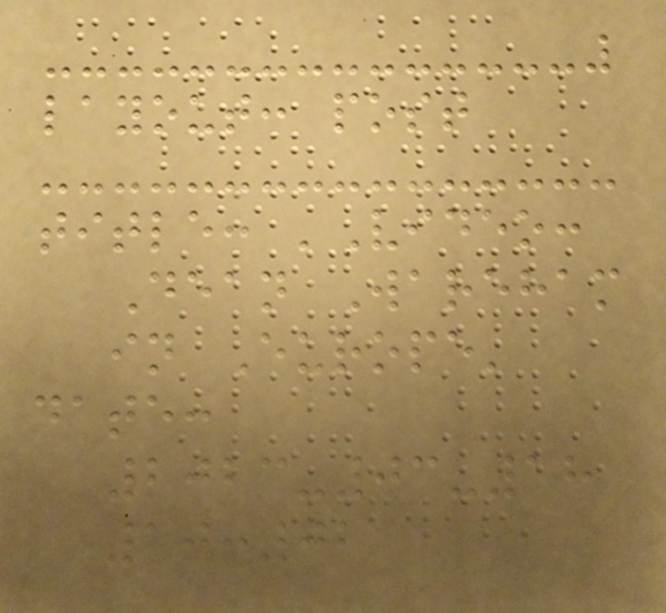layout: post
title: 'Video:
Dean Wareham
in Europe'
date:
2023-03-18
10:02
